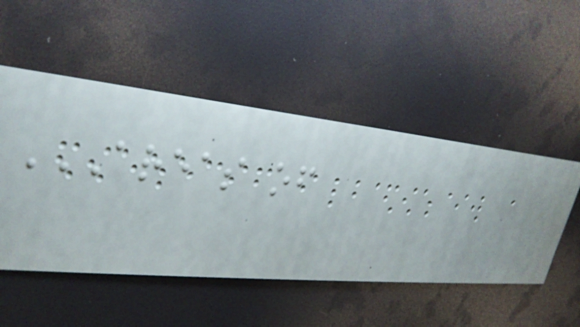AREAS OF
